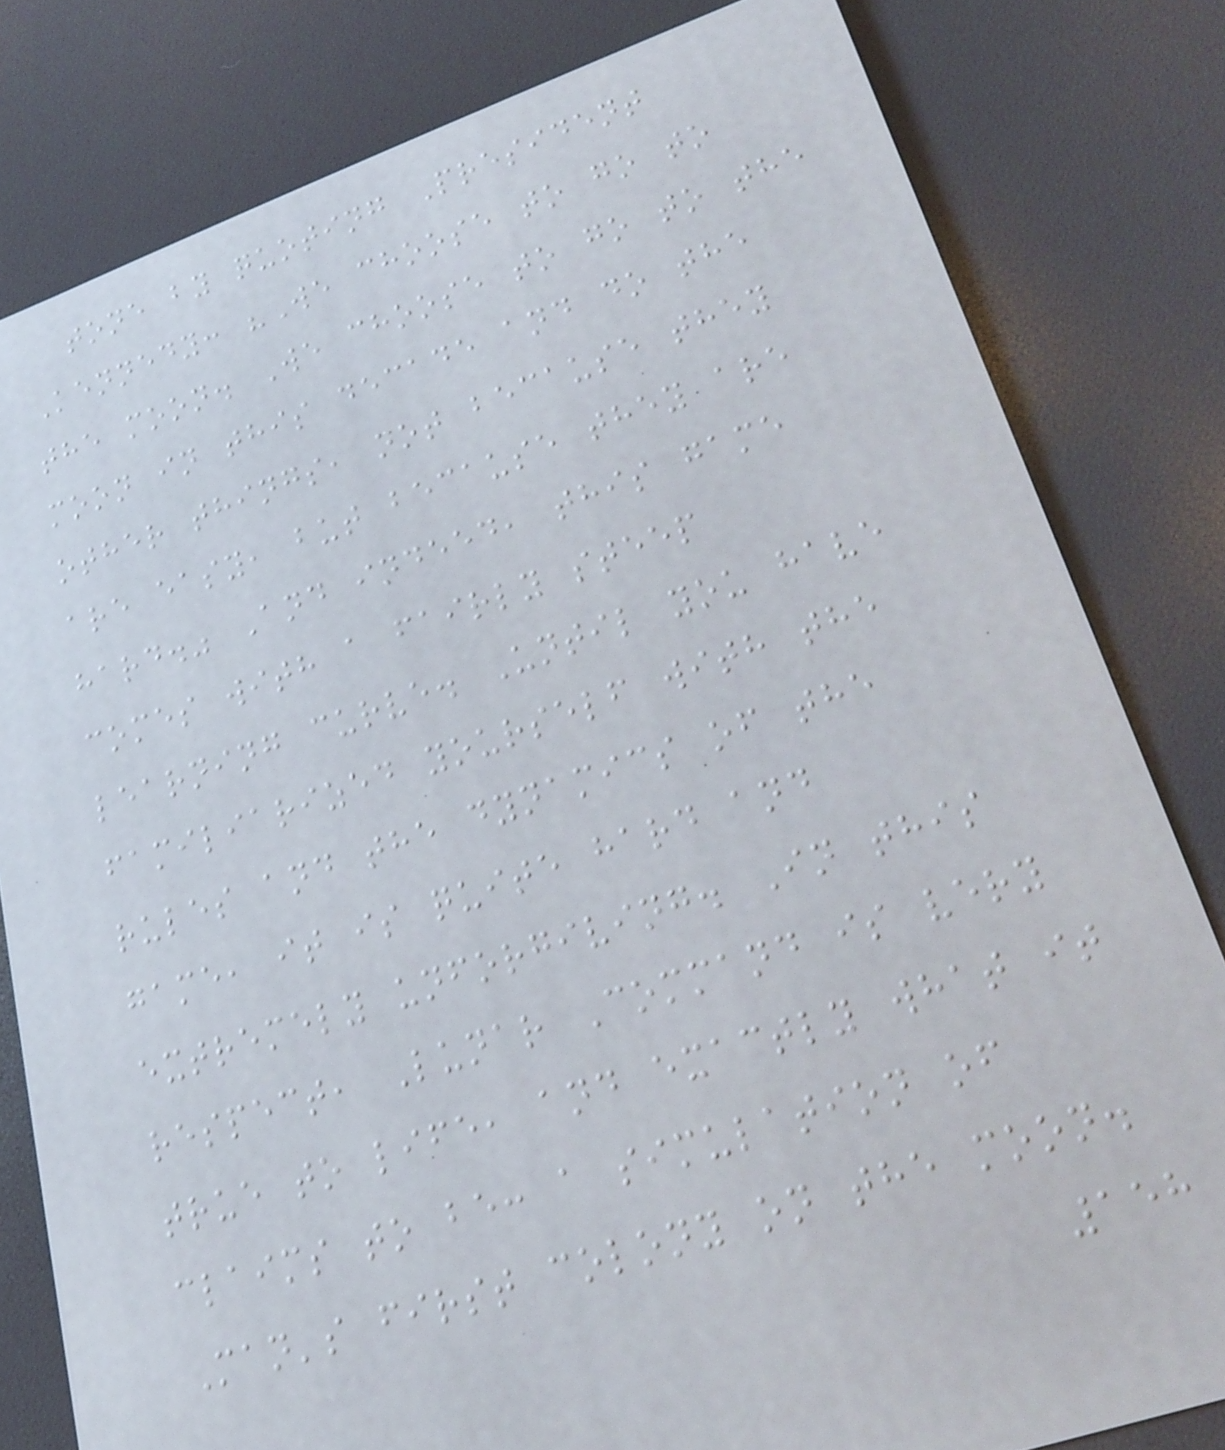tone by quoting President
Kennedy: "We choose to go to
the moon. We choose to go to the
moon in this decade and do the
other things, not because they
are easy, but because they are
hard." And indeed, this game
comes with a fairly steep
learning curve. Until you have
familiarized yourself with the
rules and the dynamics of the
game, it is quite hard and
extremely unforgiving. In this
respect, Lunar Command is very
true to life, and exactly what it
claims to be: a simulation of
Man's first colony on the moon.
158
